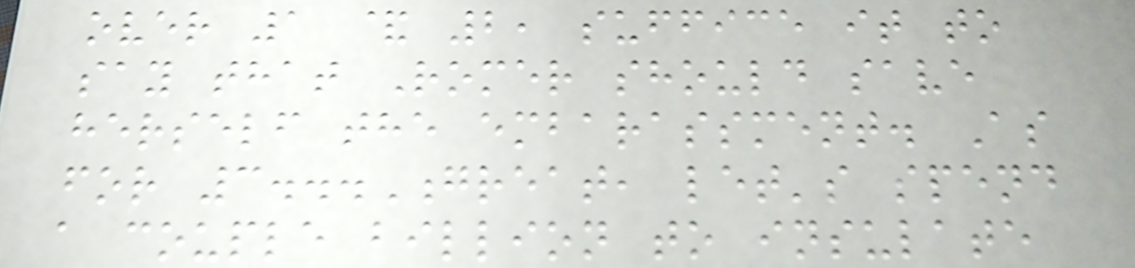over 1 & 2, suffice it to
say that Romer should save
herself the embarassment. As
for 3...Great, let's spend
a couple billion to insulate
